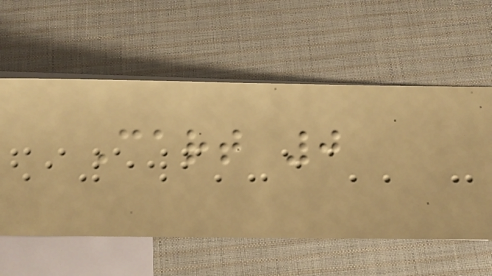Cart 0
